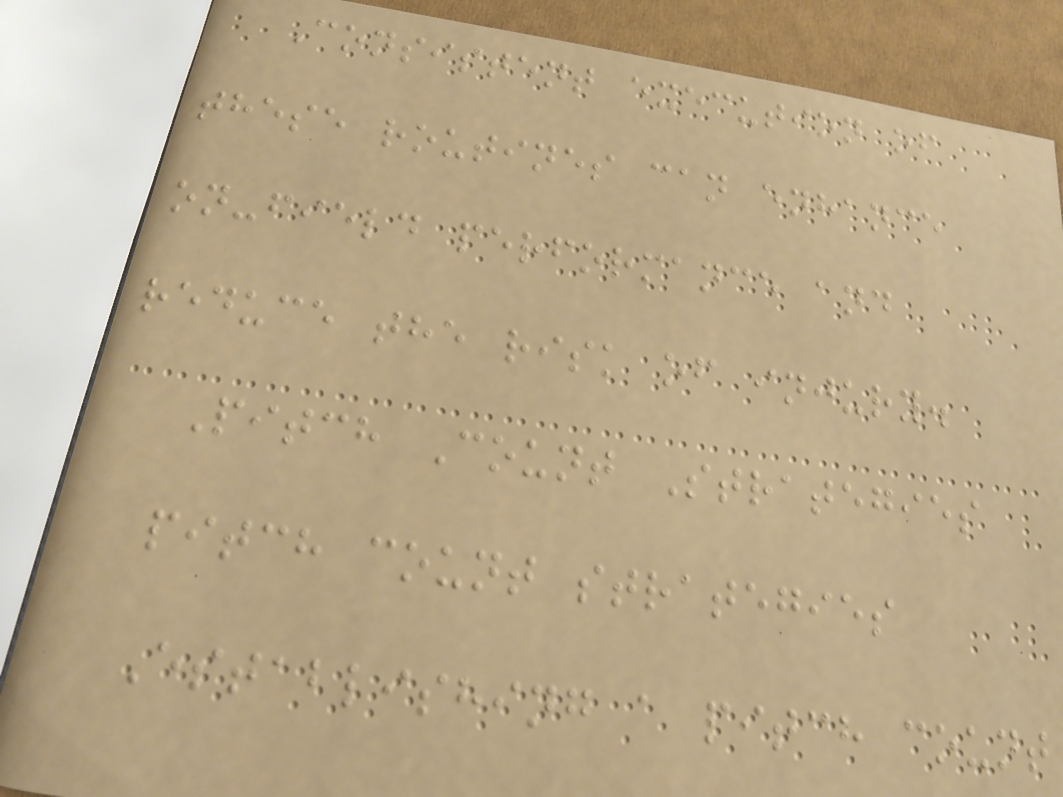Consistent execution of
these routines can enhance
on-field performance and
reduce the risk of injury.
Pitch Count Strategies
pitch count strategies
Establishing a pitch count
